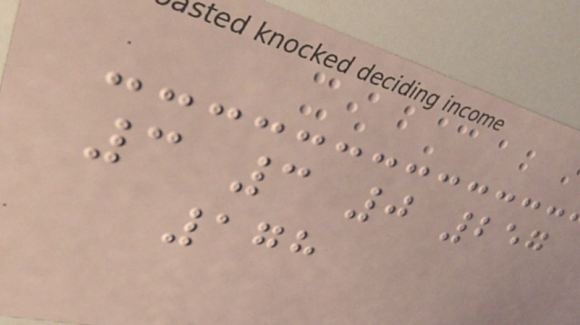3 3 0 257
178
